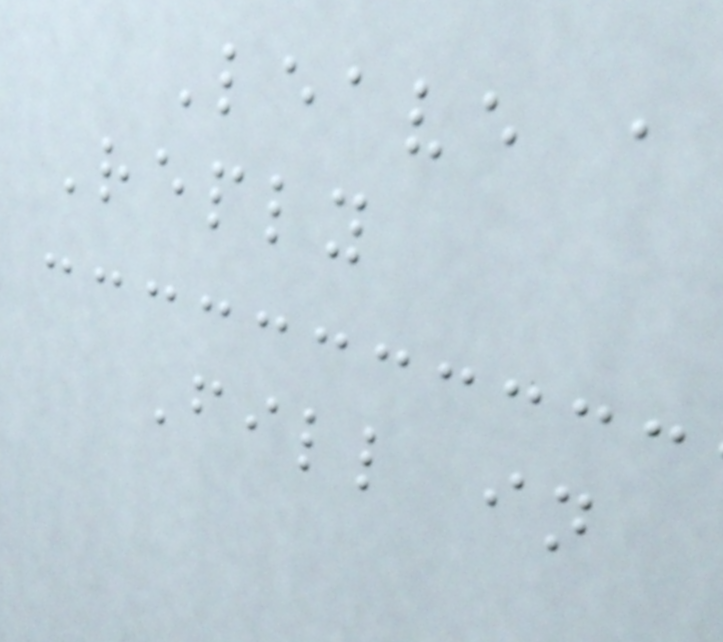Leave a
Reply
Fill in
